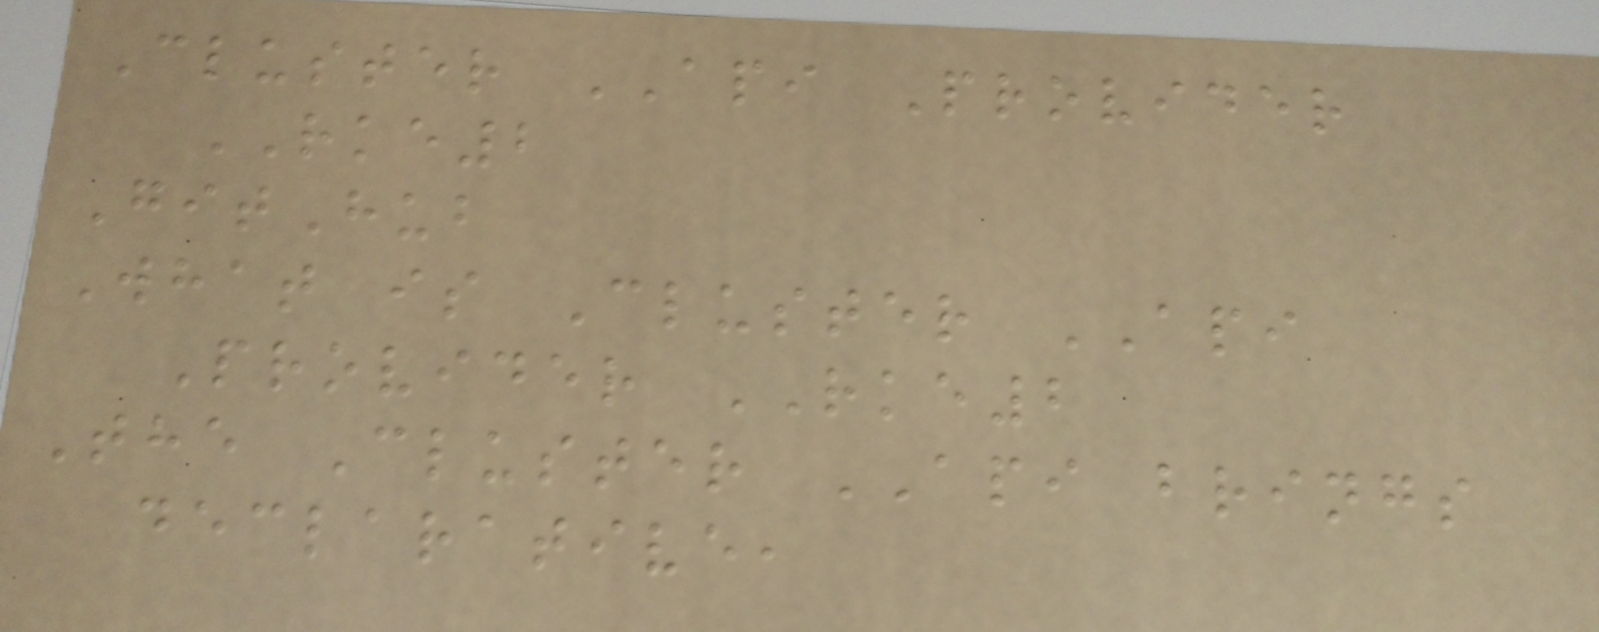Cluster API Provider
RKE2
GitHub
What is Cluster API
Provider RKE2
The Cluster API brings
declarative,
